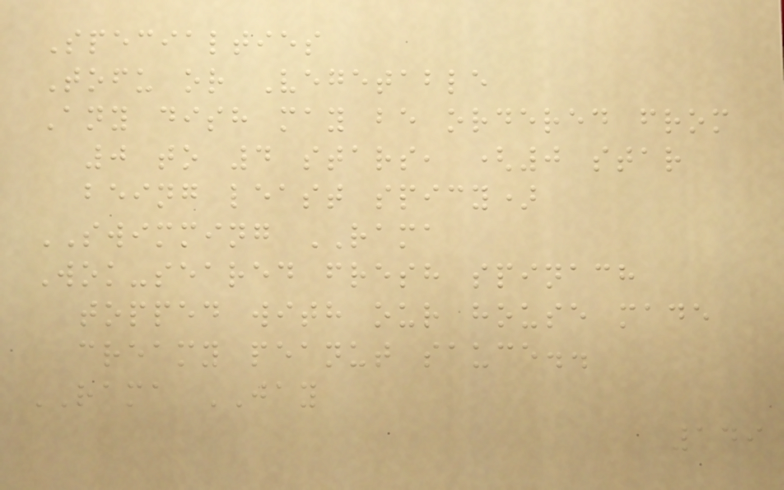Specialties
Tofu or Vegetable
Any dish may be ordered from
0 to 4 stars, (0 star
being least spicy)
SWIMMING RAMA
Wok-seared fresh spinach
topped with our house made
creamy peanut sauce..
RAMA JAY
149
